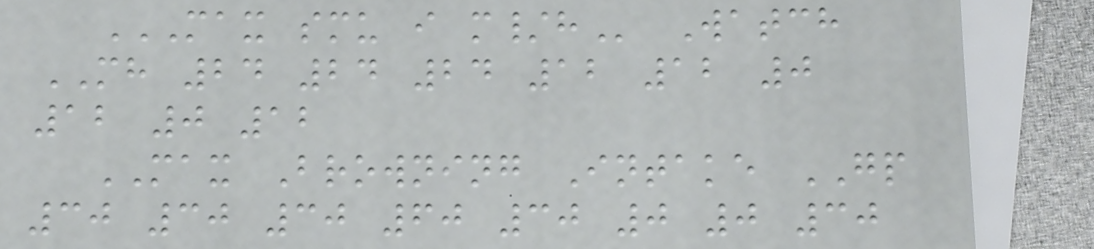MAX SMU I M/H Watch
MH 24 24 24 12 12 0
12 0 12
MAX Browning Intake GP
30 30 30 60 30 0 0 30
